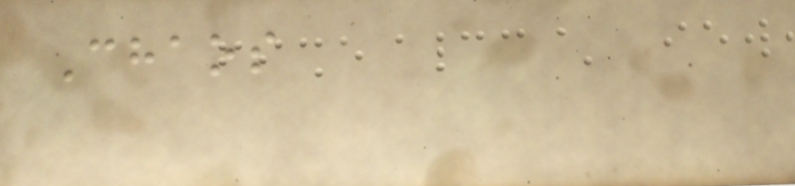Chaos
